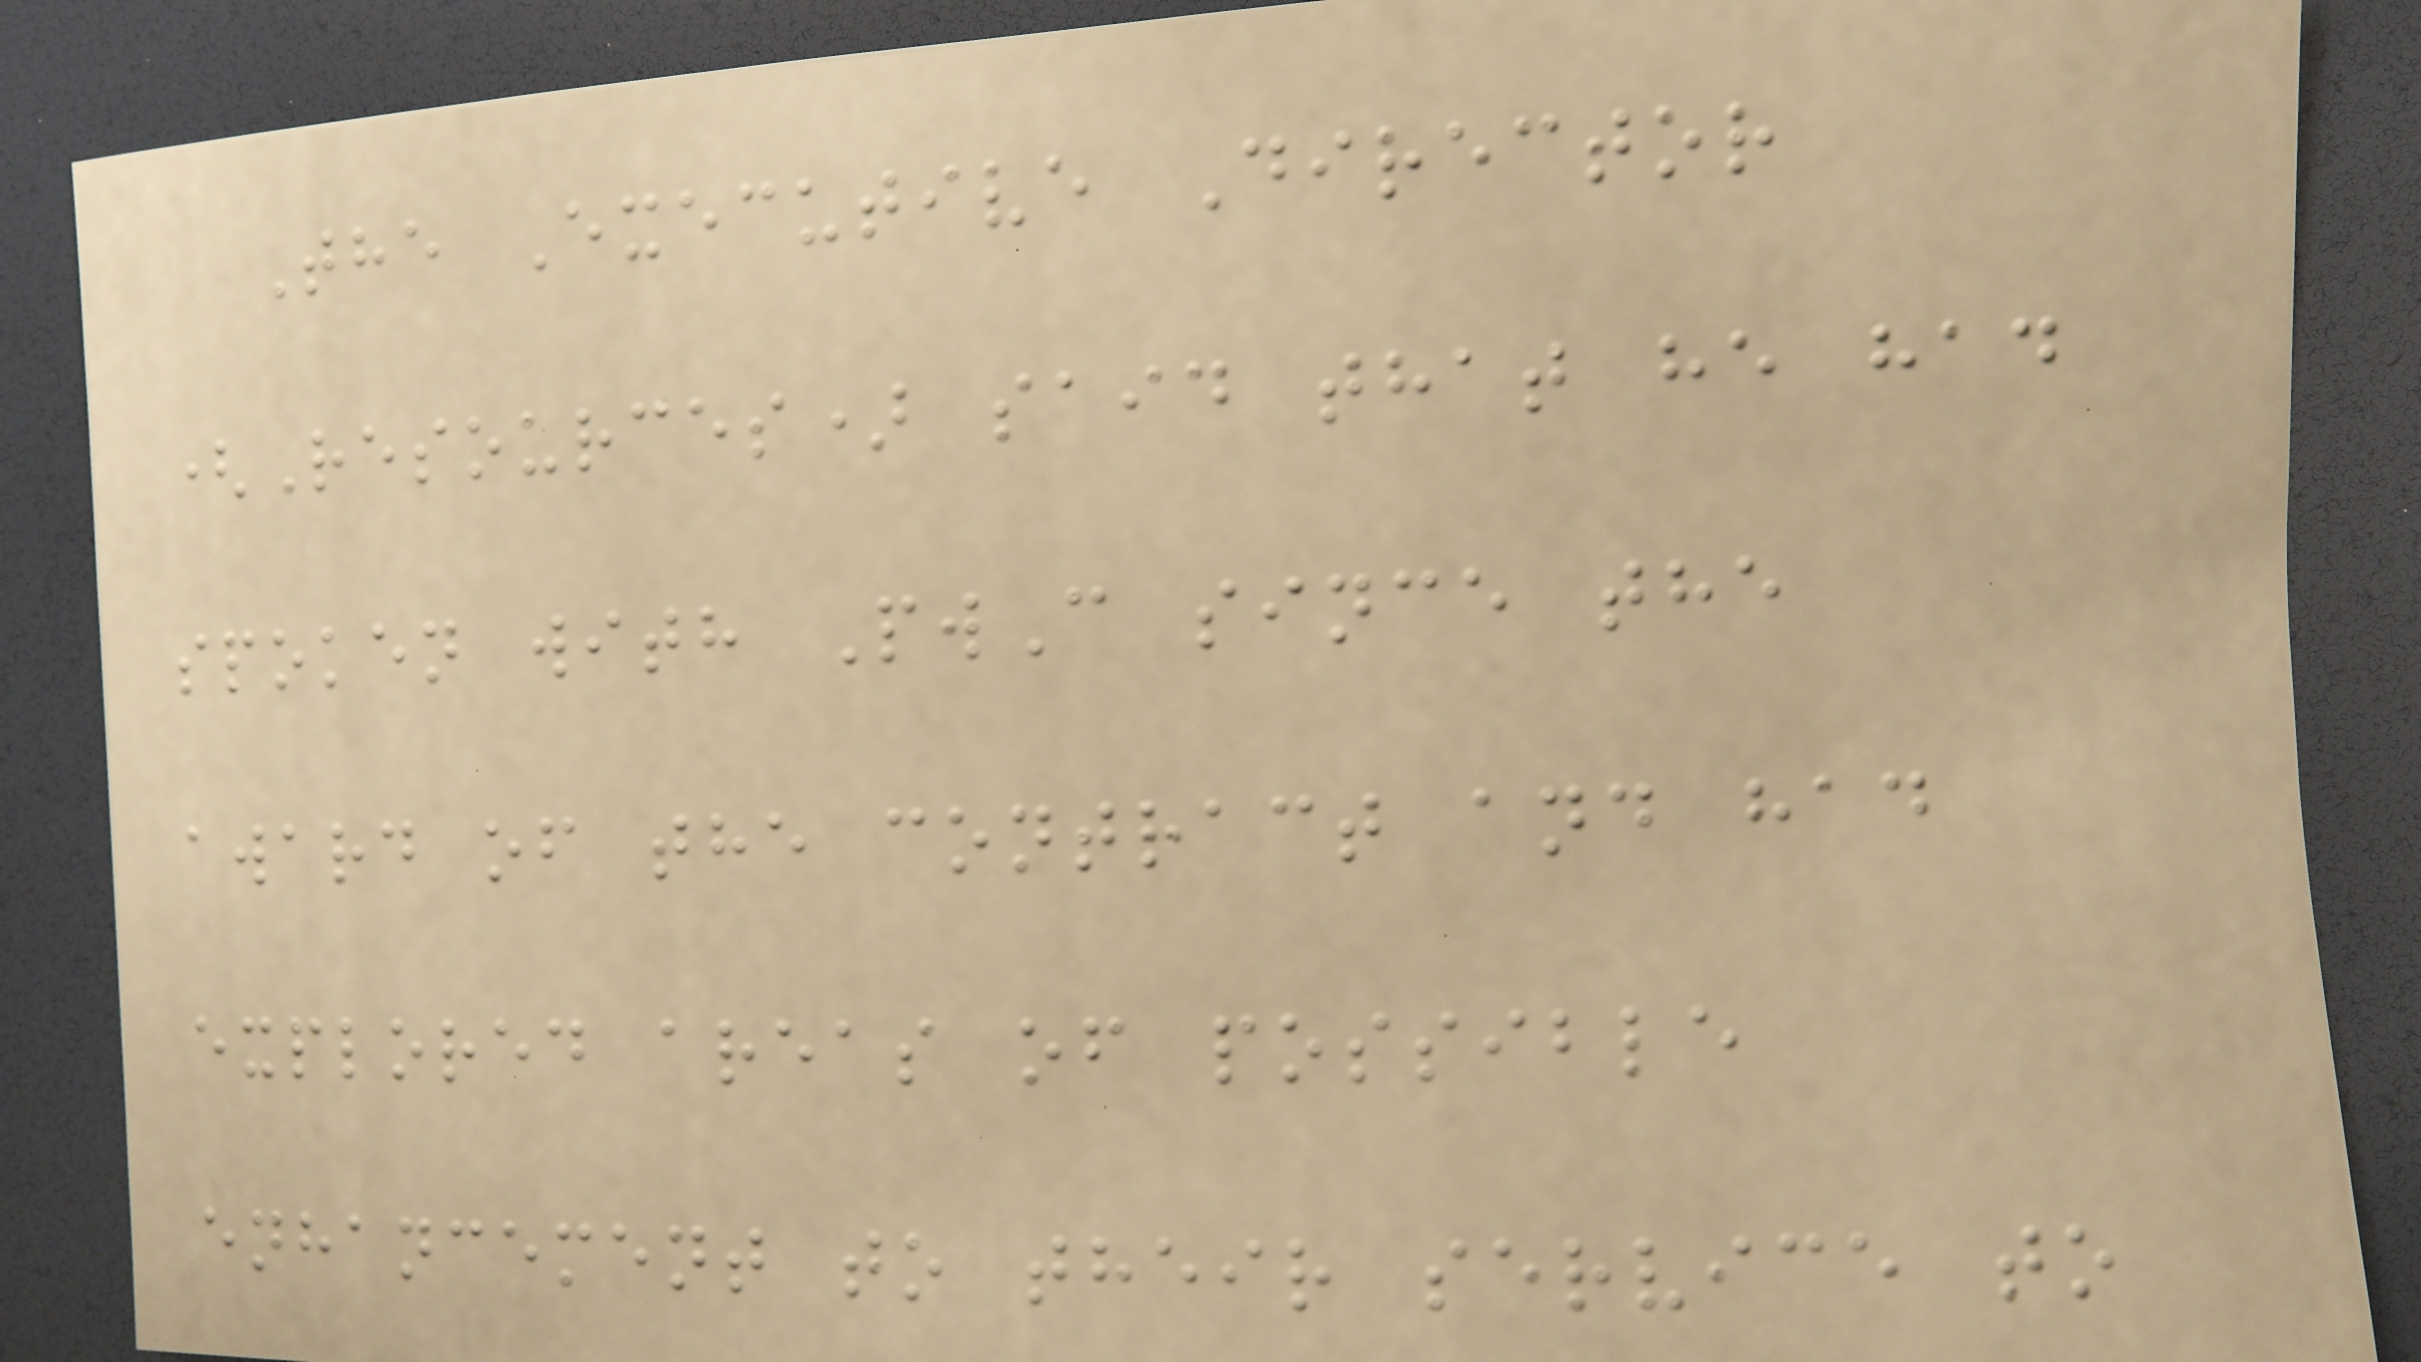The Executive Director
(Resources) said that he had
spoken with PwC since the
award of the contract and had
explored areas of possible
enhancement to their service to
